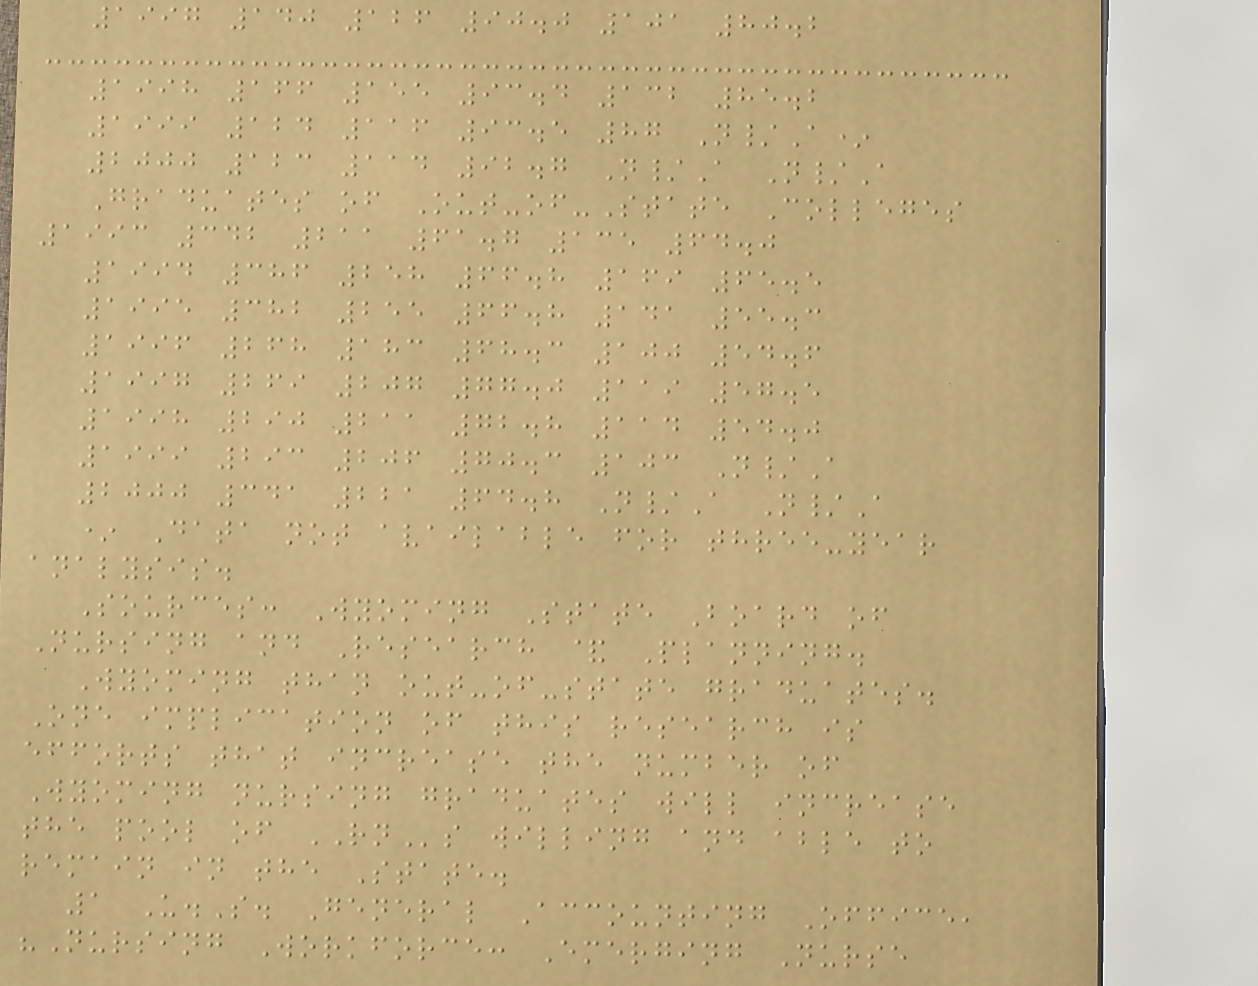1997 140 126 90.0 101 80.2
1998 166 155 93.4 132 85.2
1999 124 116 93.5 87 N/A*
2000 123 114 92.7 N/A N/A
Graduates of Out-of-State Colleges
1993 342 211 61.7 135 64.0
1994 386 258 66.8 169 65.5
1995 382 255 66.8 141 55.3
1996 268 183 68.3 100 54.6
1997 269 207 77.0 119 57.5
1998 290 211 72.8 114 54.0
1999 293 206 70.3 103 N/A
2000 341 221 64.8 N/A N/A
* Data not available for three-year
analysis.
Sources: Wyoming State Board of
Nursing and Research & Planning.
Wyoming than out-of-state graduates.
One implication of this research is
efforts that increase the number of
Wyoming nursing graduates will increase
the pool of RNs willing and able to
remain in the State.
1 U.S. General Accounting Office,
"Nursing Workforce: Emerging Nurse
